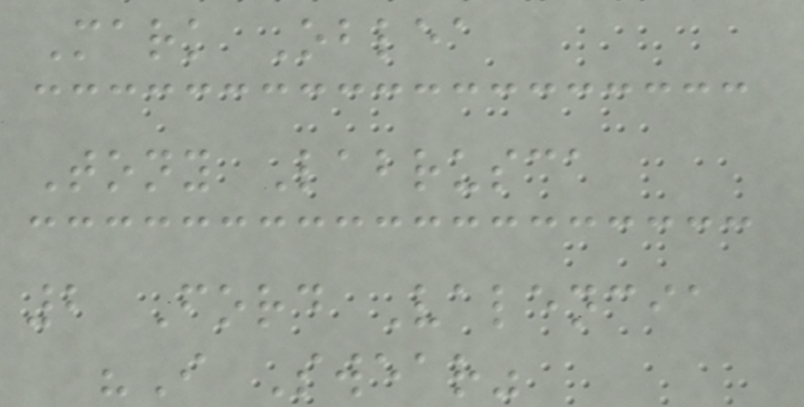Mark Oblea
Tony Labrusca
2 Ford Valencia
"I Swear"
